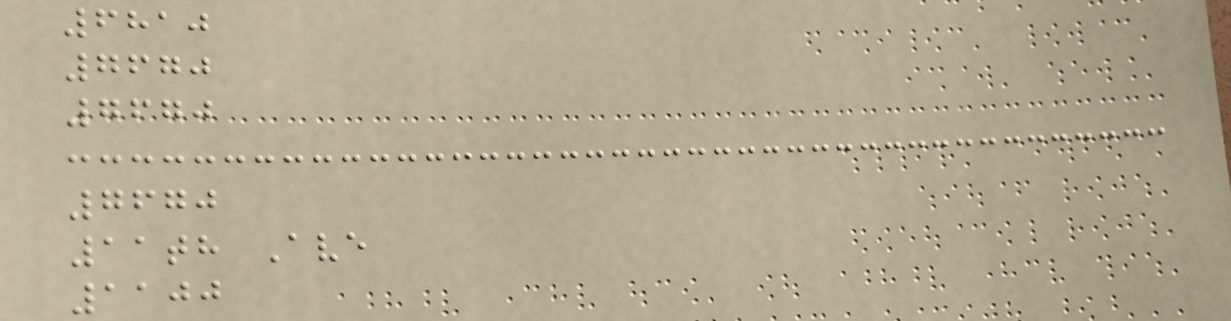6810
7670
7670
7670
11th Ave
1100
